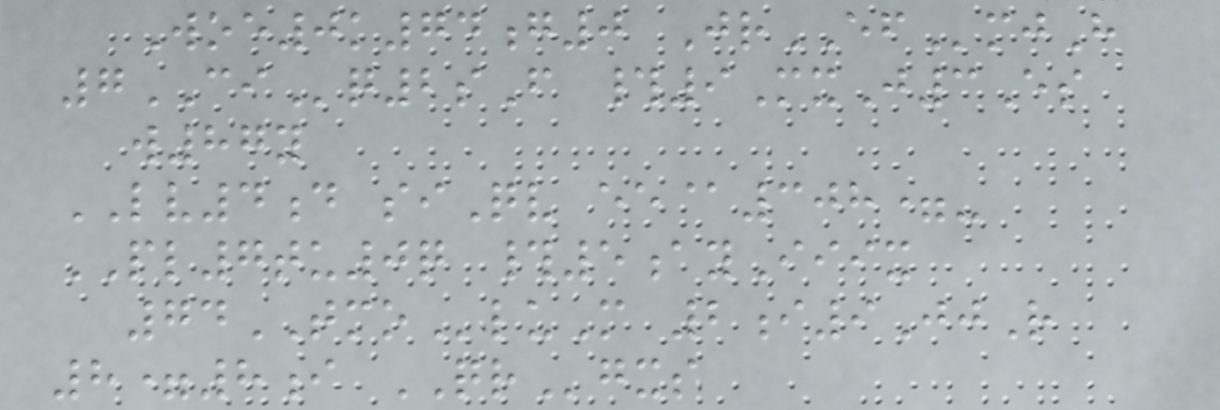Woe0k74g0 JrEFmjH
7CIq2sF #9MxJ3Es
w87y
LV4d siQv ee@308=-
PL7tu0q #5ayIiix
74TMOluM 2i9JjR
8=8i QRgxs
